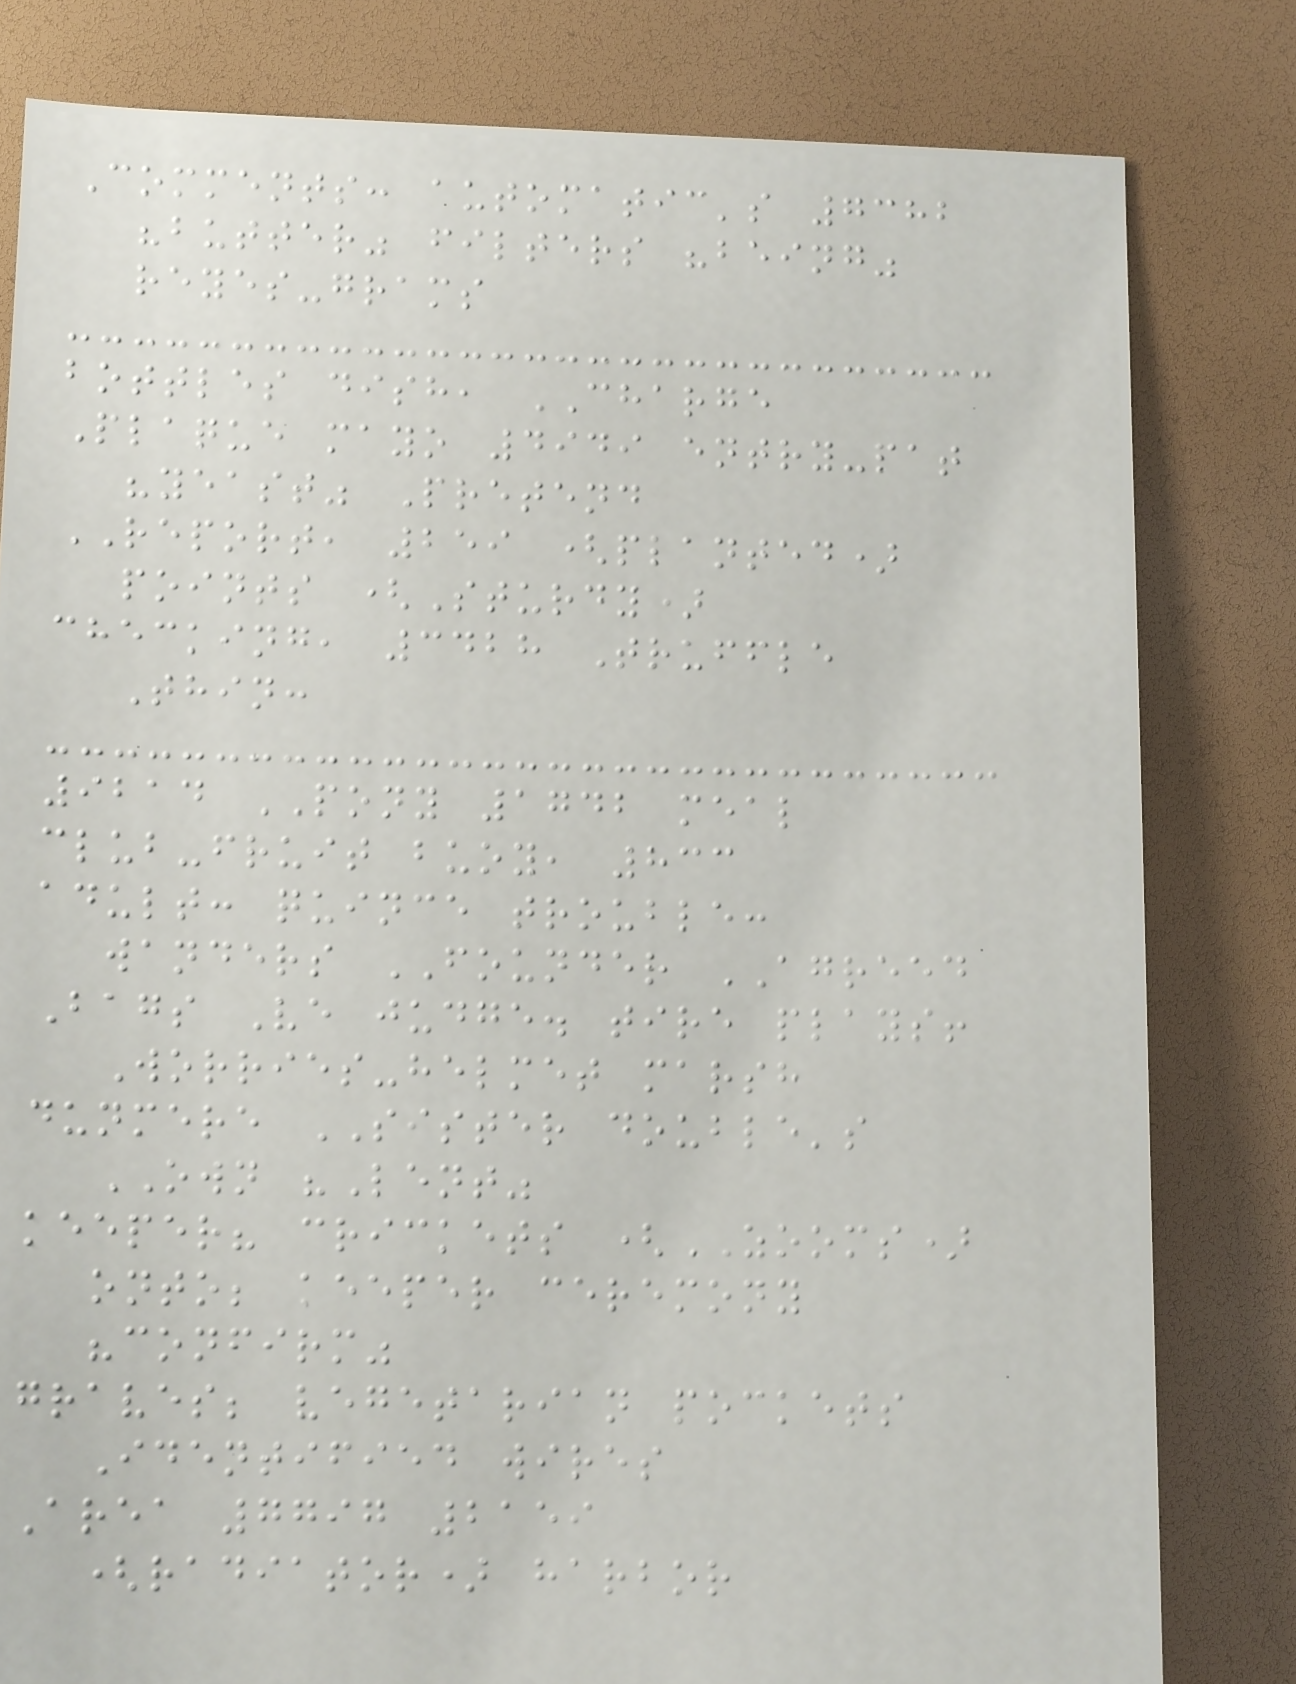Comments: automatic's 7382
"butter" filters "being"
reyes-grams
bottles dish, CHARGE
Plaque mayo 4949 entry-pat
"yeast" Pretend
REPORT, 259 (planted)
points (Sturdy)
checking, 3428 Truffle
Thin:
9214 PONY 1742 meal
club-fruit buoy, 833
adult: quince trouble:
wanders FOUNDER AGREED
Bags Ve judge. tire plays!
Worries-helmet marsh
dunmere SISTER double's
OWN "Lent"
keeper? crickets (ZOOMS)
onto; keeper ceremony
"confirm"
graves; vegetarian pockets
Identified wires
Area 7797 2159
(radiator) harbor
